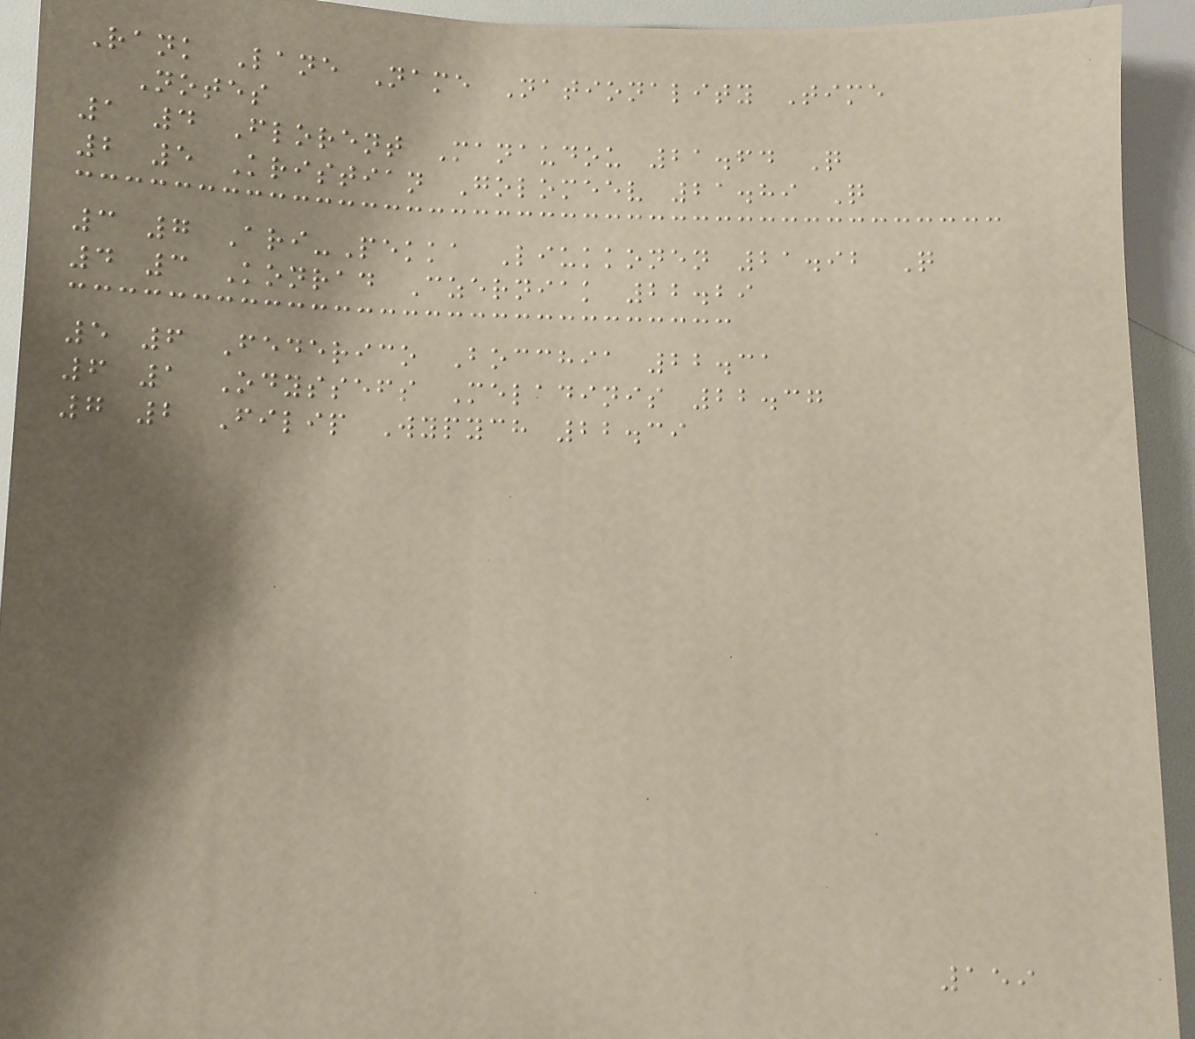Rank Lane Name Nationality Time
Notes
1 4 Florent Manaudou 21.64 Q
2 5 Kristian Golomeev 21.89 Q
3 7 Ari-Pekka Liukkonen 21.92 Q
4 3 Konrad Czerniak 22.29
5 6 Federico Bocchia 22.31
6 1 Odyssefs Meladinis 22.37
7 2 Filip Wypych 22.39
159
